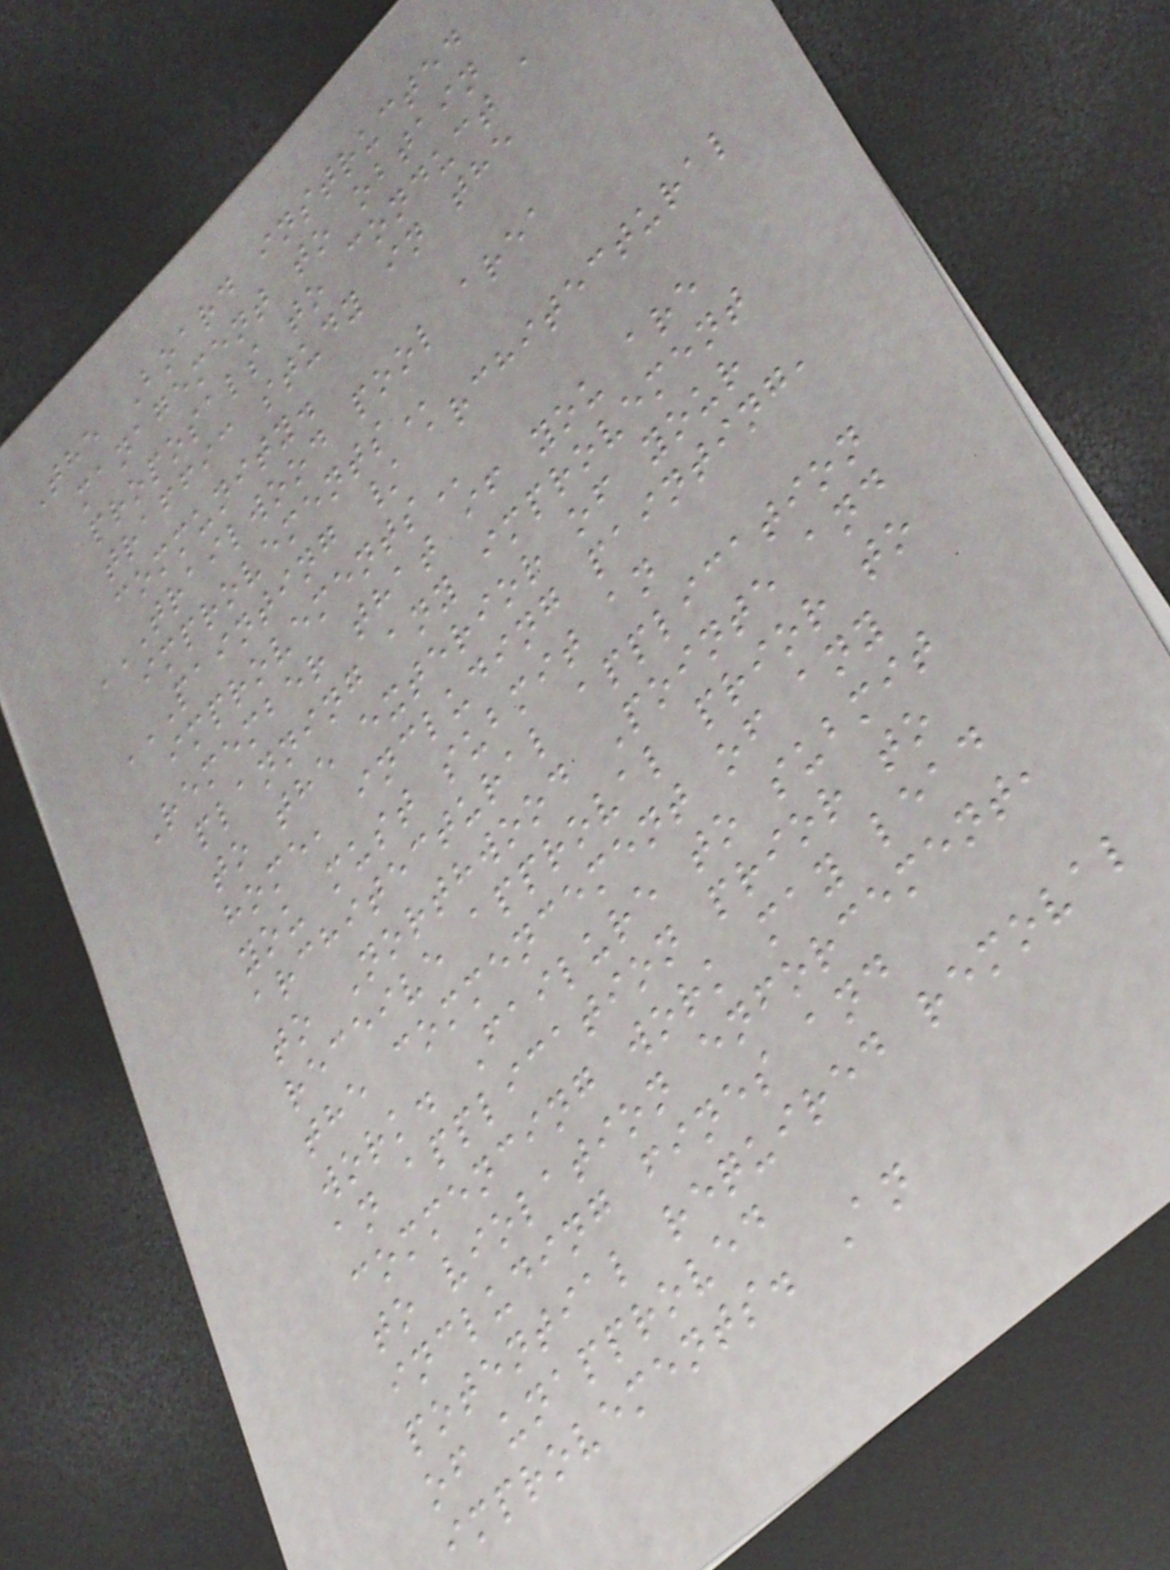The Board instructed
management to obtain
proposals to conduct a
traffic study in the
community.
TRAILWOOD POOL AREA
IMPROVEMENTS
PAINTING / ARCHITECTURAL
IMPROVEMENTS
Remember that if you are
planning any improvement
to the exterior of your
home, including painting,
you must submit an
architectural application
to Northwood Pointe and
receive approval prior to
the commencement of any
work. Failure to submit
an application prior to
commencing work may lead
to violation enforcement,
including fines and
potential required removal
of unapproved
improvements. An
